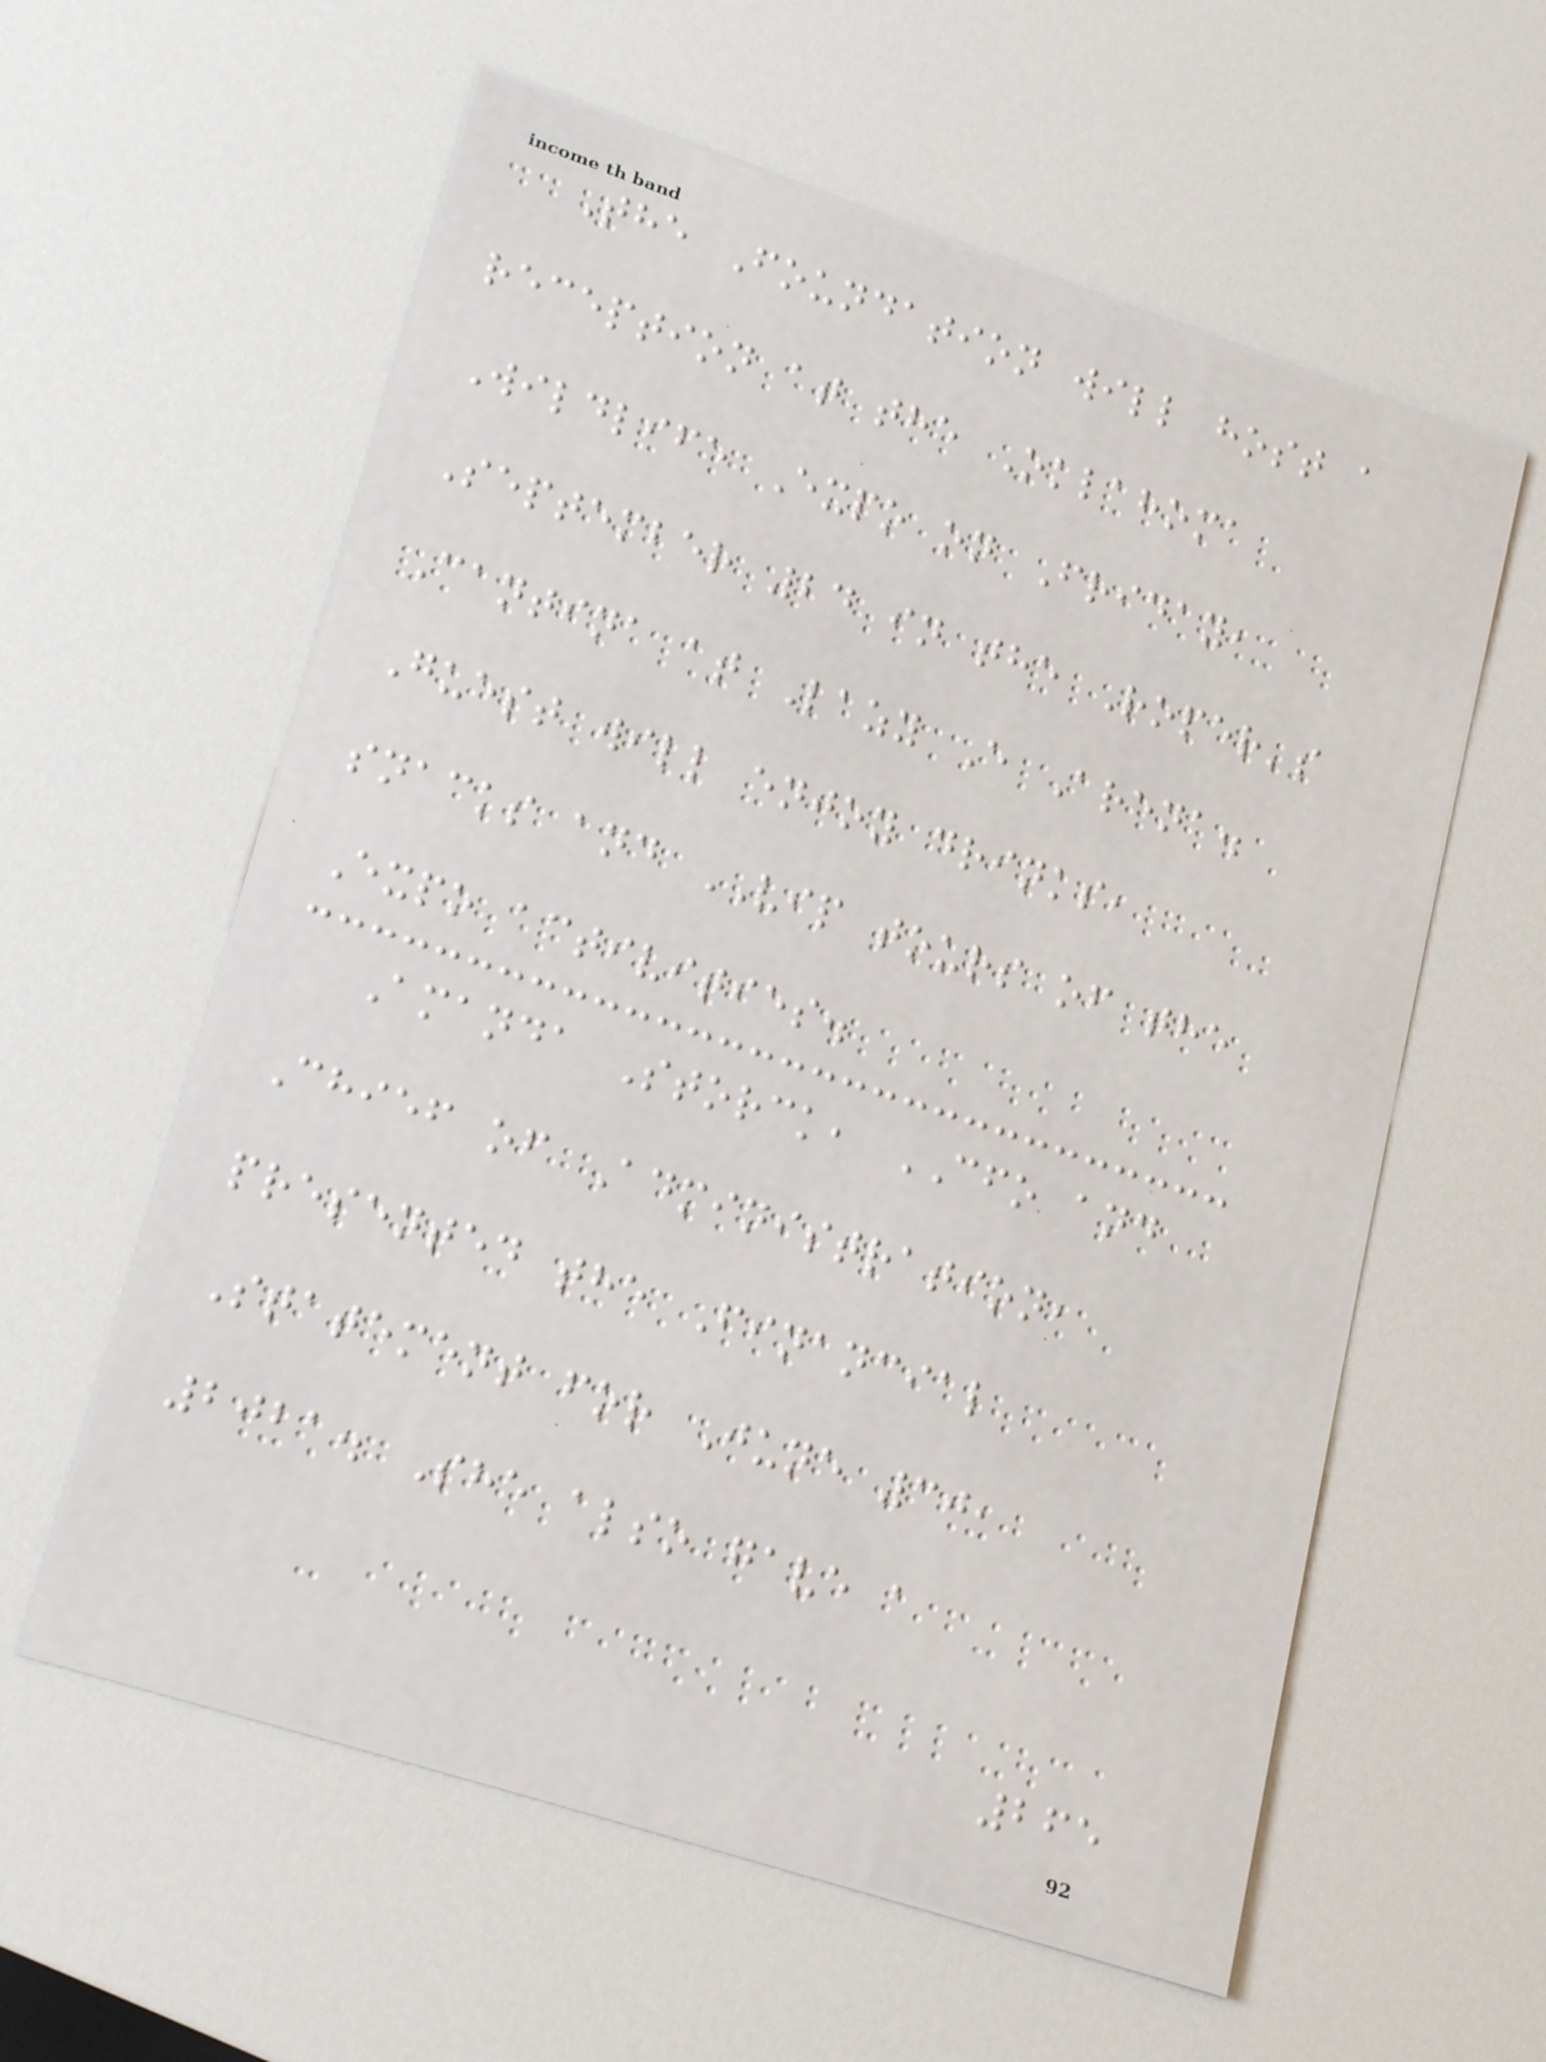The Foundation will host a
reception at the Oklahoma
Wildlife Expo on Friday,
September 24 in the Roper's
Cantina at Lazy E Arena.
Guest will enjoy drinks,
snacks and VIP tours of the
Expo activities.
Amanda Storck, CFO and
Chief of Administration,
presented the Financial
Statement for June 30,
2021. She also gave a
265
